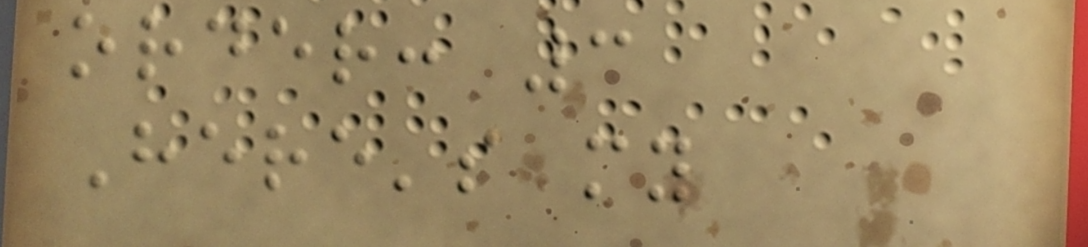order: 3
Here's my
